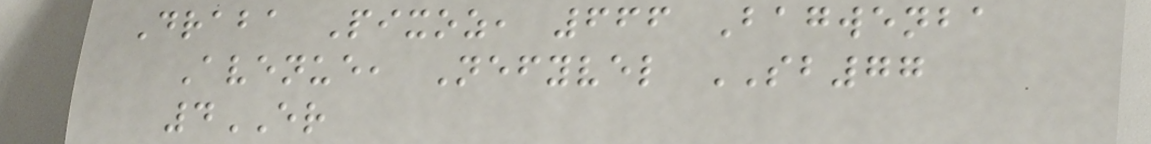Draba Pixoz, 666 Bagwenba
Avenue, Nefyvel SB77
4ER
